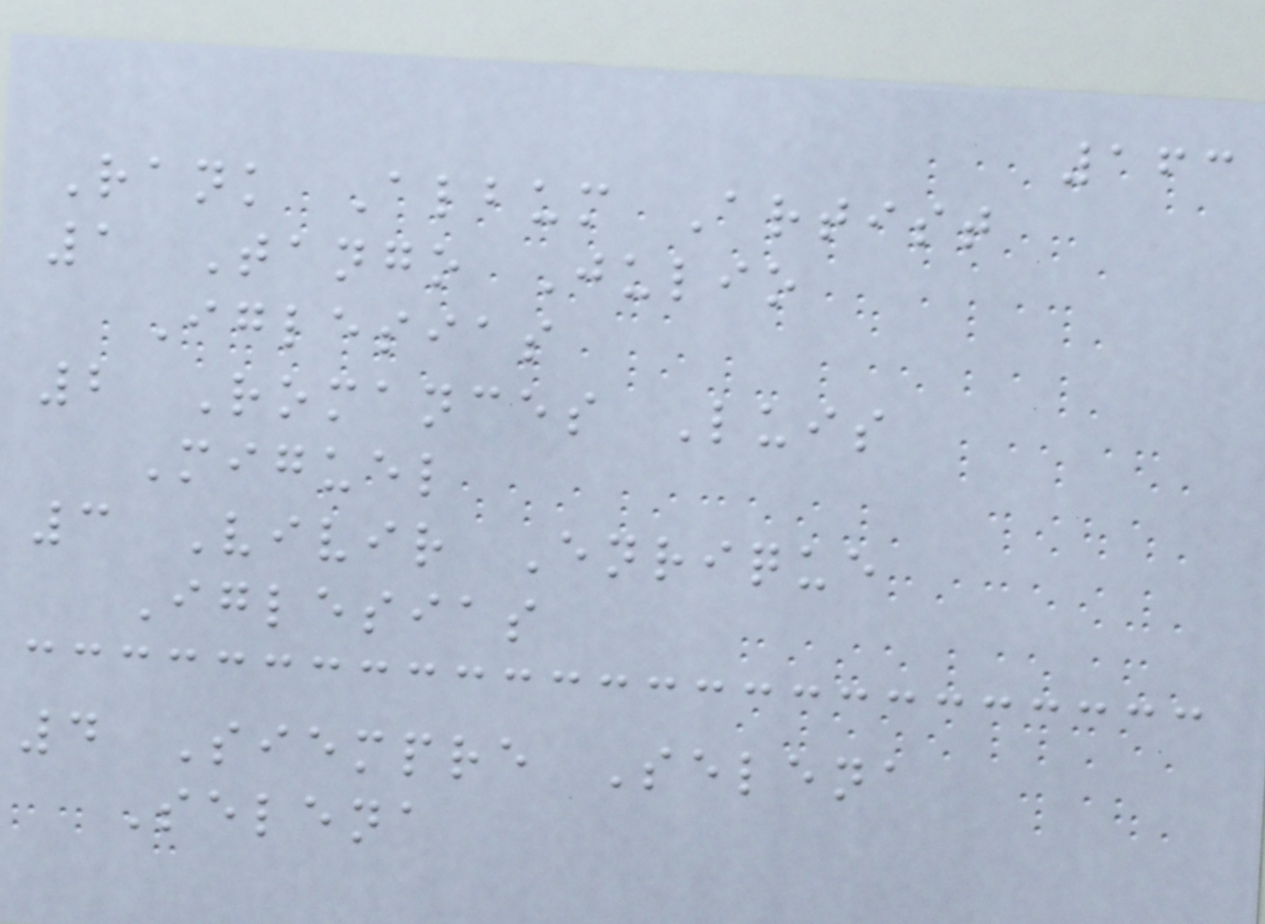163
Rank Album Artist
1 Tango Julio
Iglesias
2 Romances Luis
Miguel
3 Vivir Enrique
Iglesias
4 Siempre Selena
Selena
